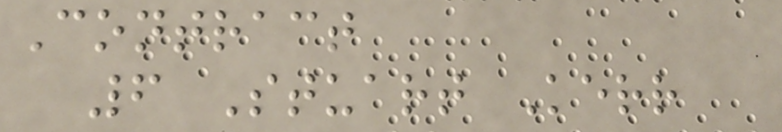Contract
6 Stuart Kerr
